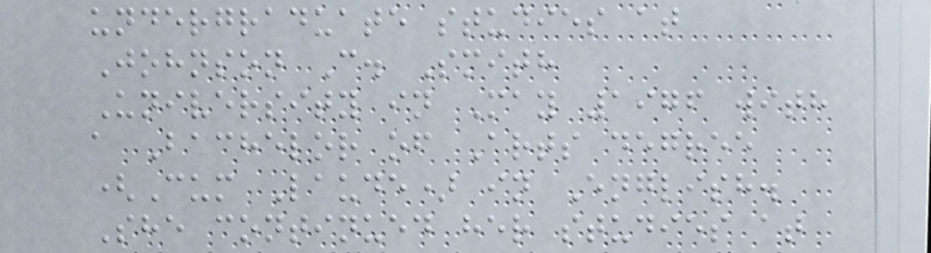undergraduate studies at
Johnson C. Smith
University in May 1976 with
a Bachelor of Arts degree
(Cum Laude) in English.
She continued her studies at
